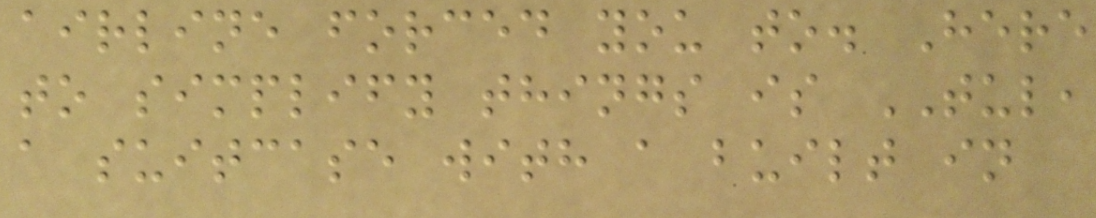airline forced you to. Here
to simplify things is TUL,
a suitcase with a built in
